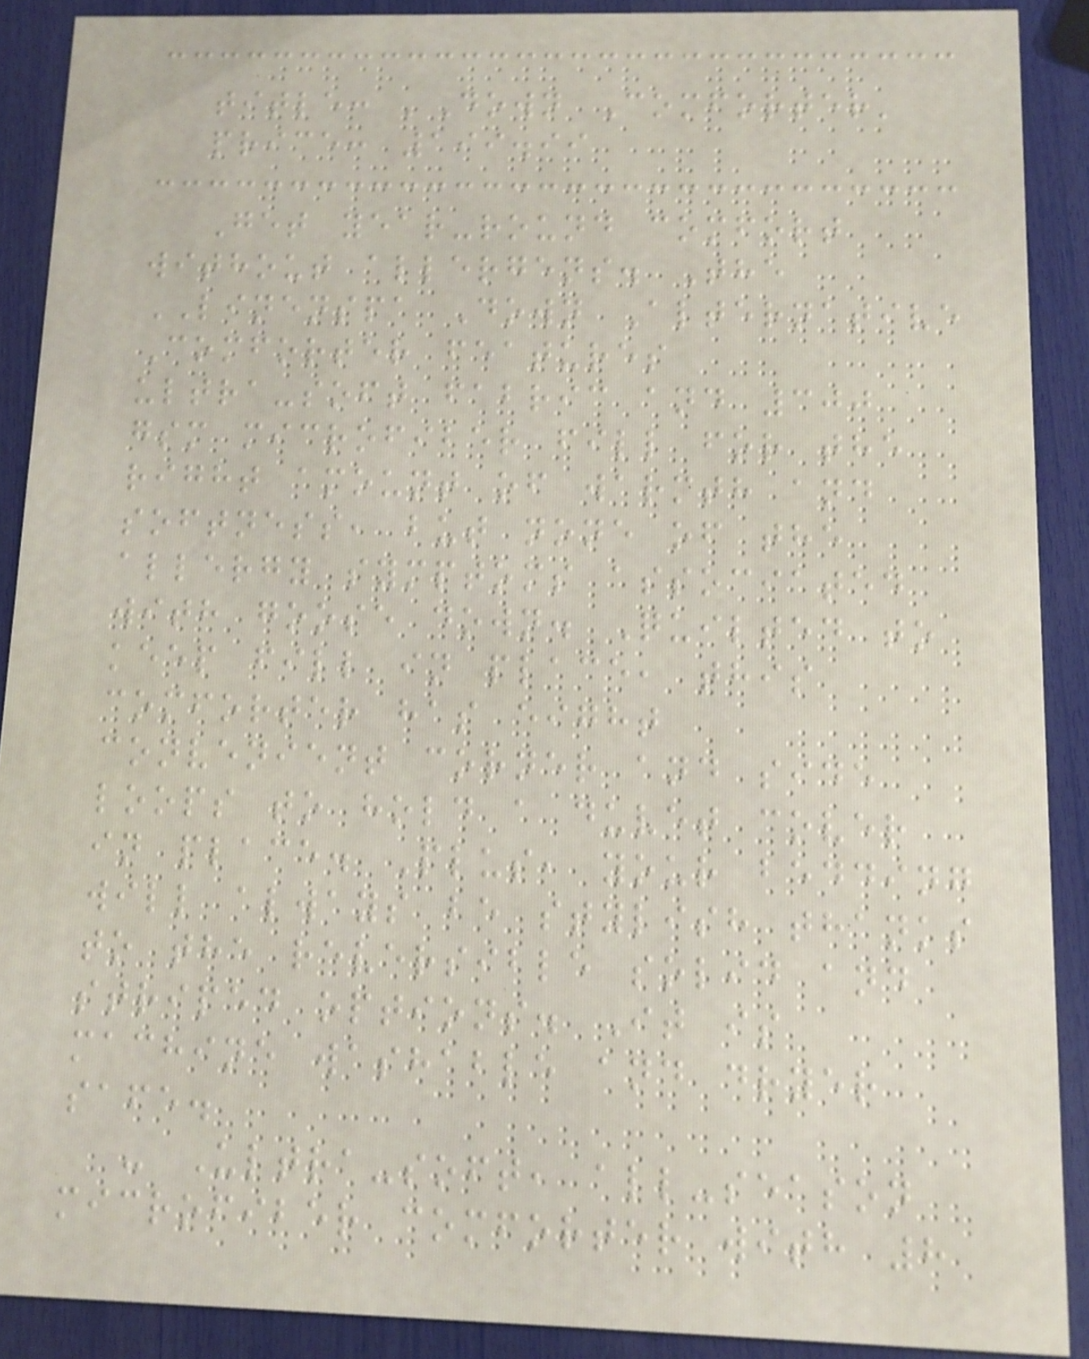title: 'Down Comforter'
price: 199.99
Get year-round comfort
without allergens. The
LINENSPA Down Alternative
Comforter features
ultra-soft fabric and 300
gsm microfiber fill for the
right amount of warmth and
softness, but none of the
allergy symptoms associated
with goose down. Quilted to
keep fill in place, this
comforter has eight
convenient corner and side
loops to hold a duvet cover
in place. Plus, your bedding
will always be stylish thanks
to the reversible solid and
striped options. It is
machine washable and dryer
safe.
- Ultra-soft, all-season
microfiber comforter with 8
